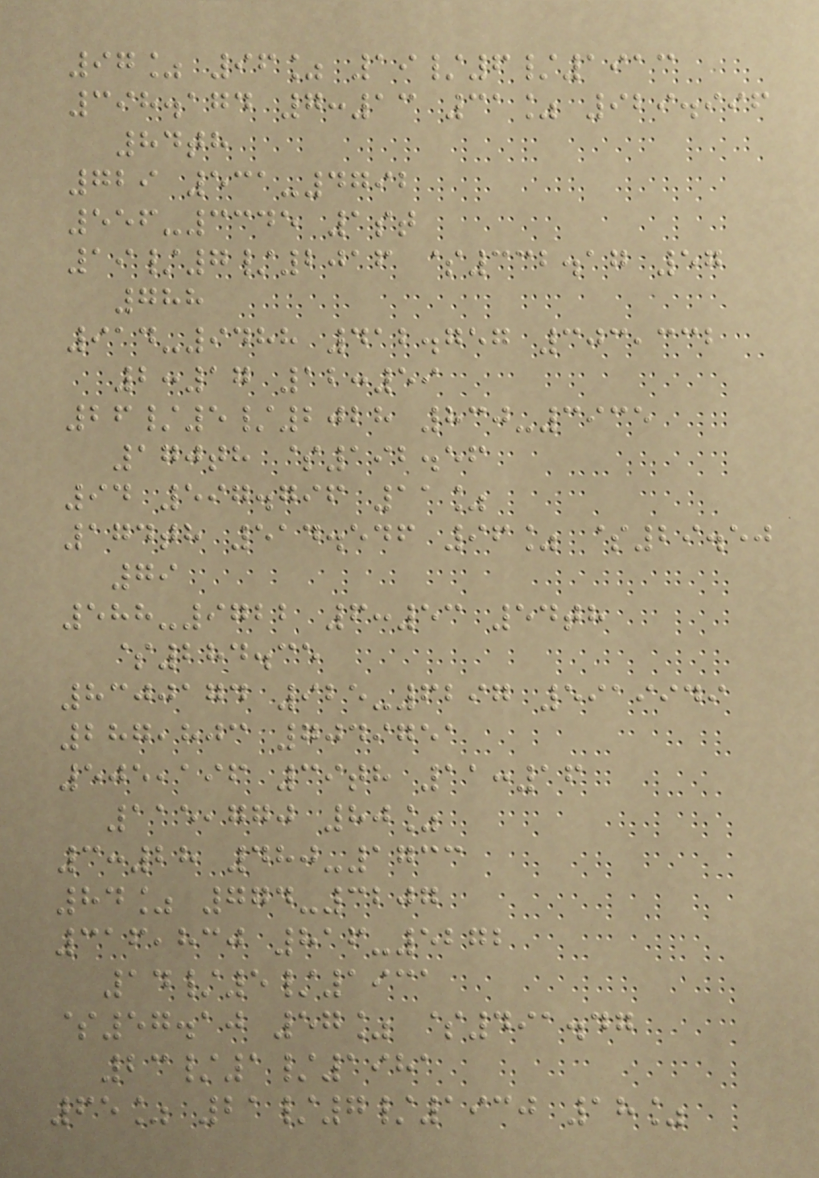97% 96% 19/6/1913
398.174 7:13 31% 929.996
84th
729 531-4792
556-3345 1st
19/7/2016 $332.17 57
788
914-9488 412.757 303,332
2:17 12:59
26/5/2028 830-3935
170th $192.56
94 597.796 11%
174th 514.546 96% $29.50
79
588-9722 6:53 54th
$284.35
8300174 925-6297 5919949
287,803 7049751
505,196 39th 11:16
115,770 80%
3:28 480-1733
84% 774-3207
316,830 816-5272
14/5/1931
$57.10 57% $491.47
23/1/1981
65% 21/7/1930 18%
